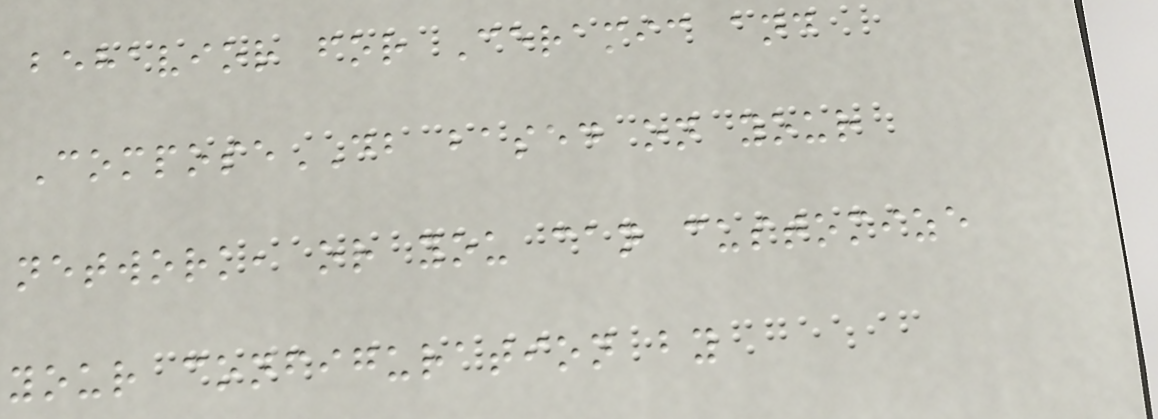behavior for Ceramic and
ComposeDB based on your
network, or you can customize
your configuration by
